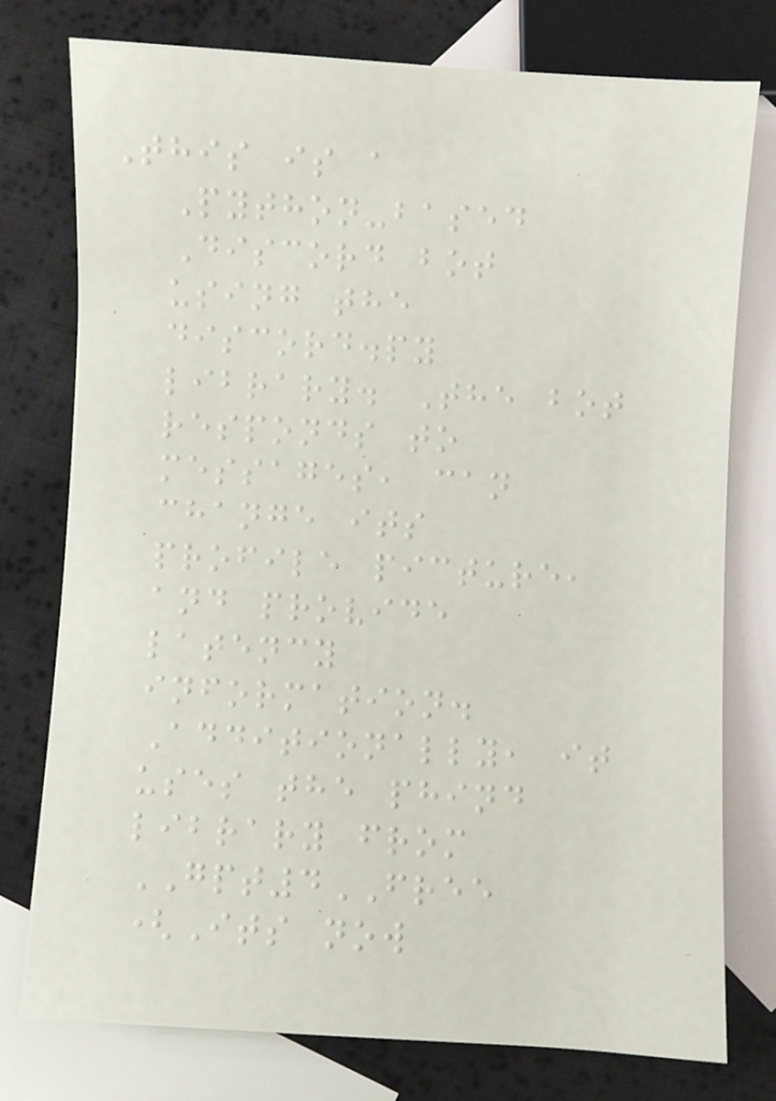This is a
Python-based
Discord bot
using the
discord.py
library. The bot
responds to
messages, can
change its
profile picture,
and provide
latency
information.
Additionally, it
uses the phind
library from
GPT4FREE
(Its now
